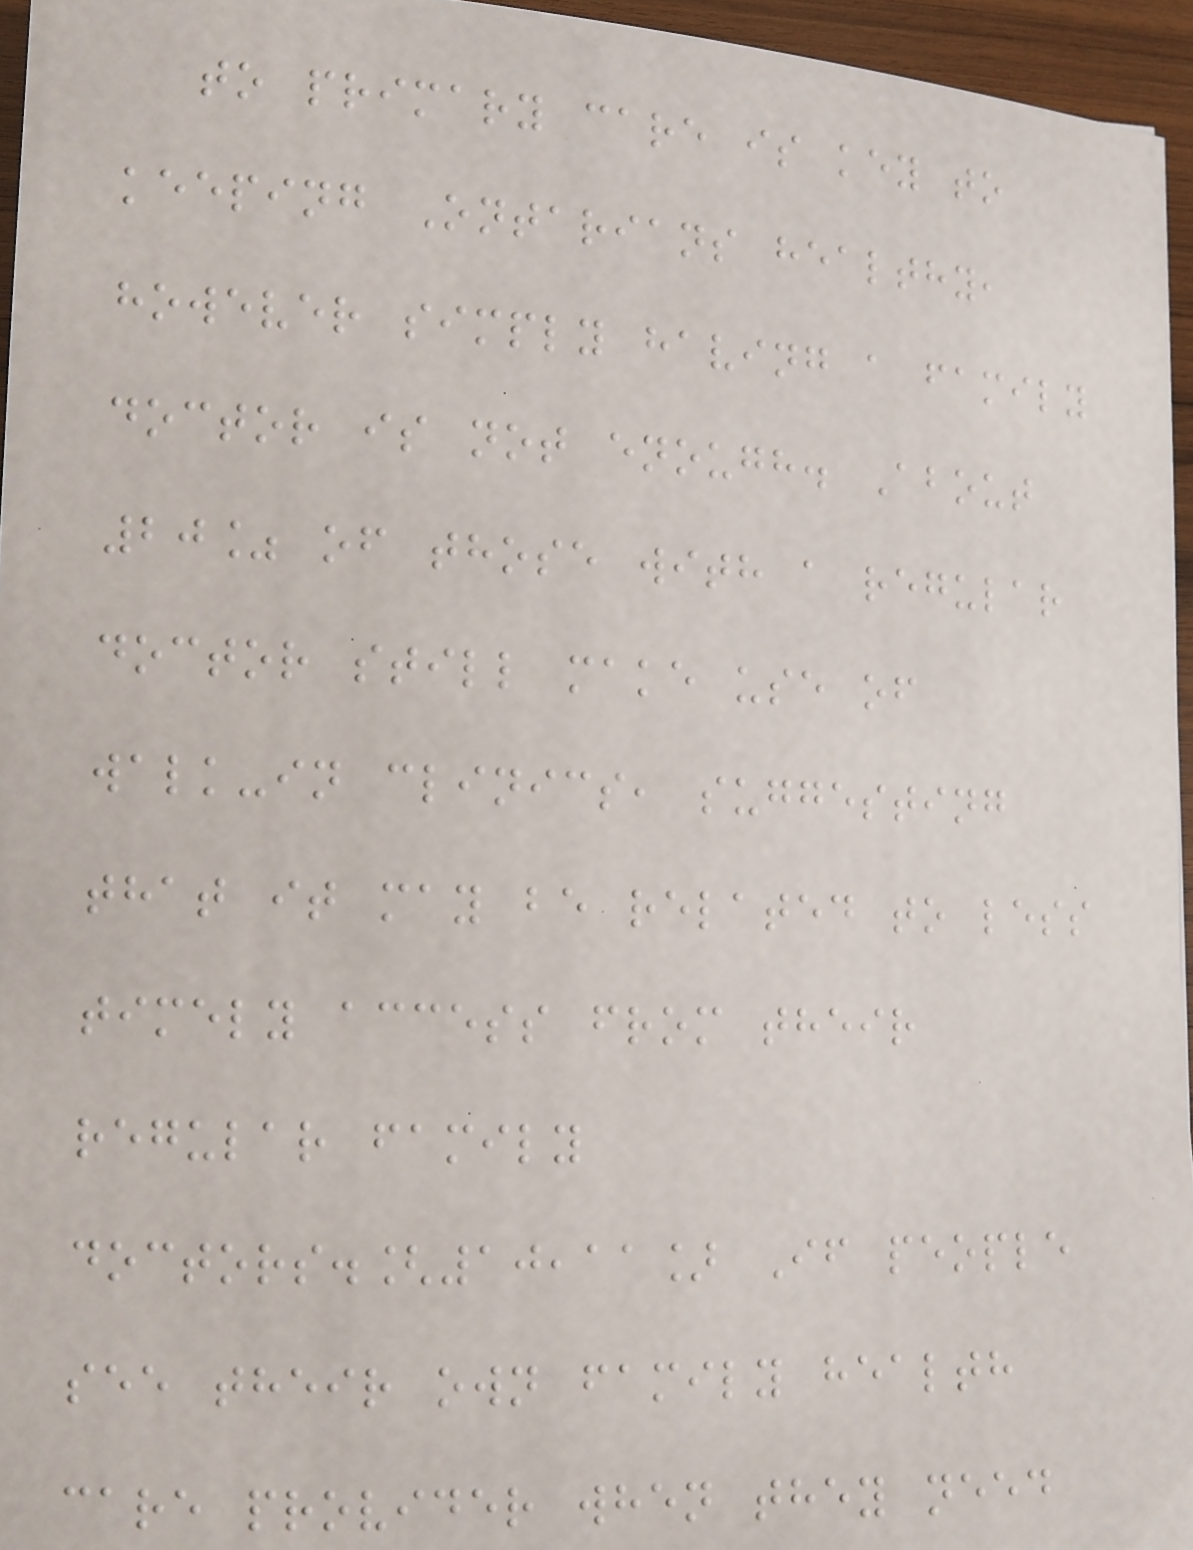to primary care is key to
keeping Ontarians healthy,
however simply having a family
doctor is not enough. About
20% of those with a regular
doctor still make use of
walk-in clinics, suggesting
that it may be related to less
timely access from their
regular family
doctors.[10,11] If people
see their own family health
care provider when they need
